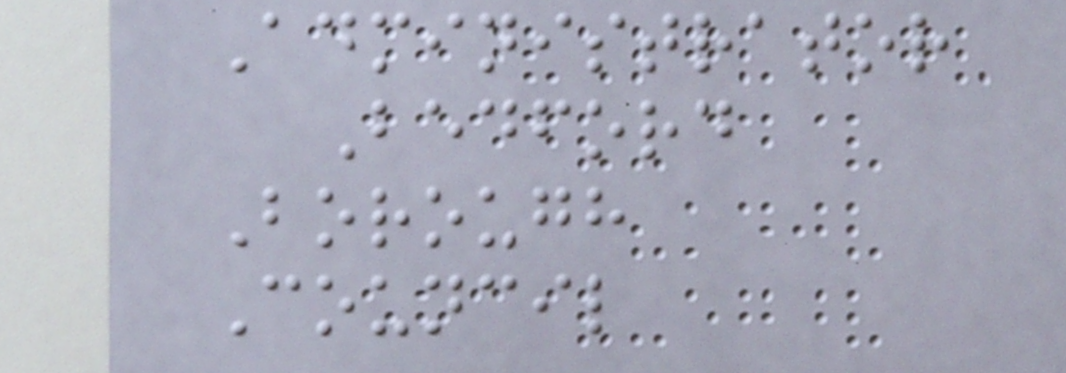Administrator
Bedford
Borough
Council
